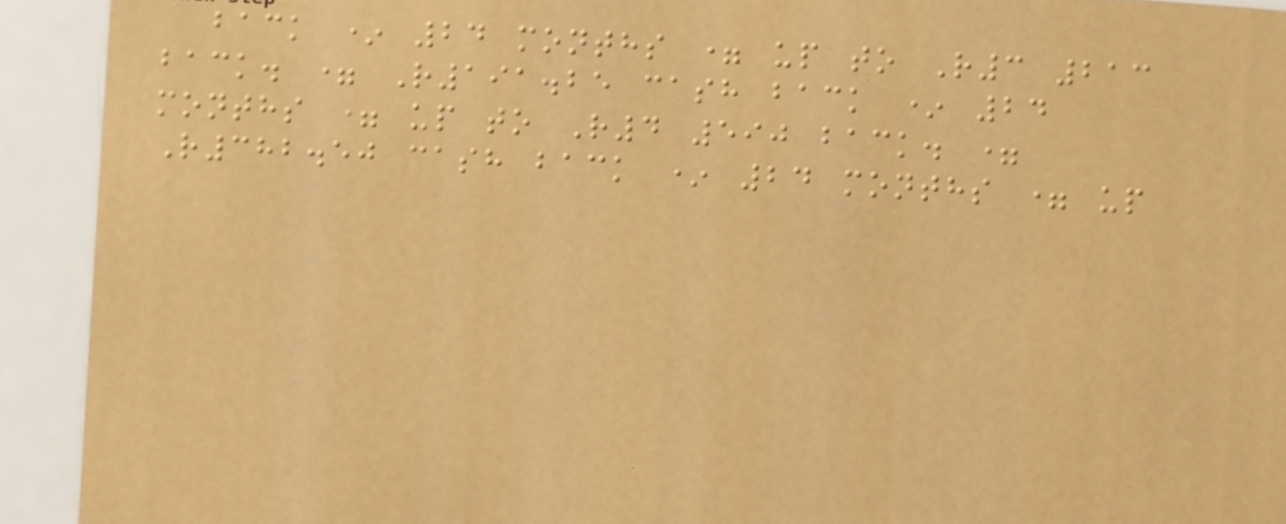back * 24 months = up to R3 213
back. = R191.25 cash back * 24
months = up to R4 590 back. =
R382.50 cash back * 24 months = up
